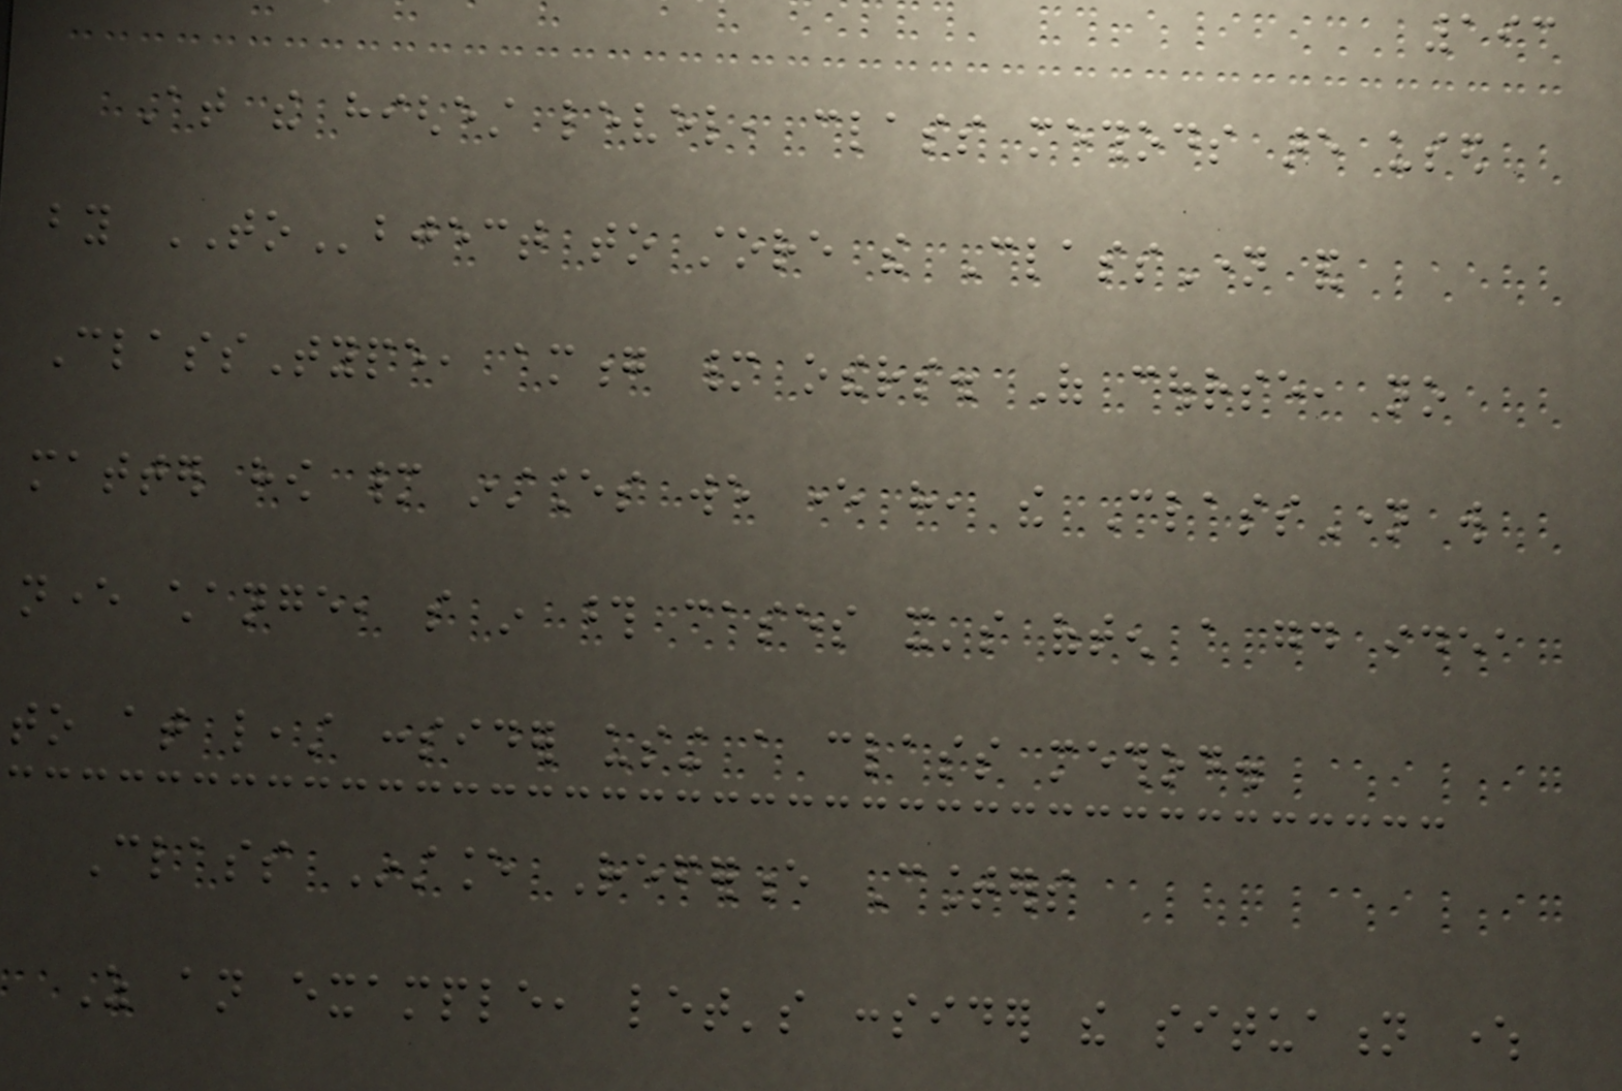193
At the highest level, class methods are used
by TObject to store the ClassName and
ClassType, among many others. Of course, no
matter how many instances we ever have, the ClassName will
never change, so in those cases it's often a good idea
to at least consider using a class method.
Class Instance Reference Counters
As an example, let's consider the situation where
